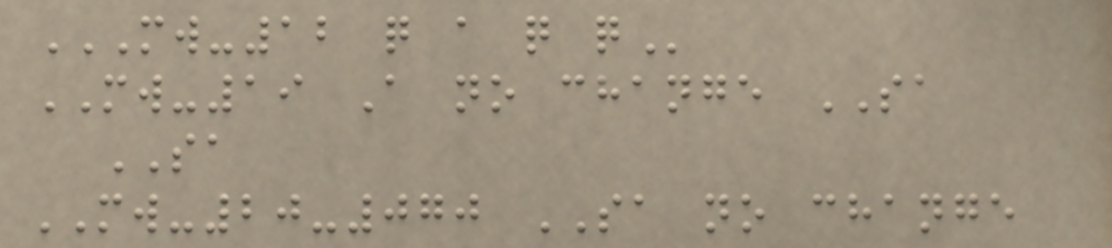MW-12 Q A Q Q
MW-19 A no change SA
SA
MW-20-070 SA no change
